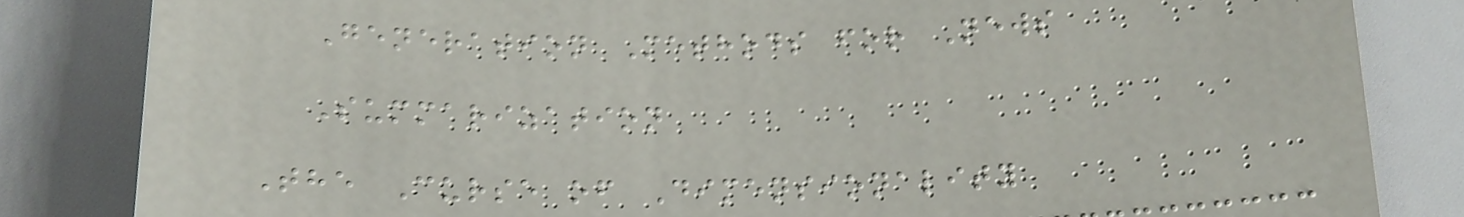Generation Methods for News
Summarization
The Curse of Dimensionality
